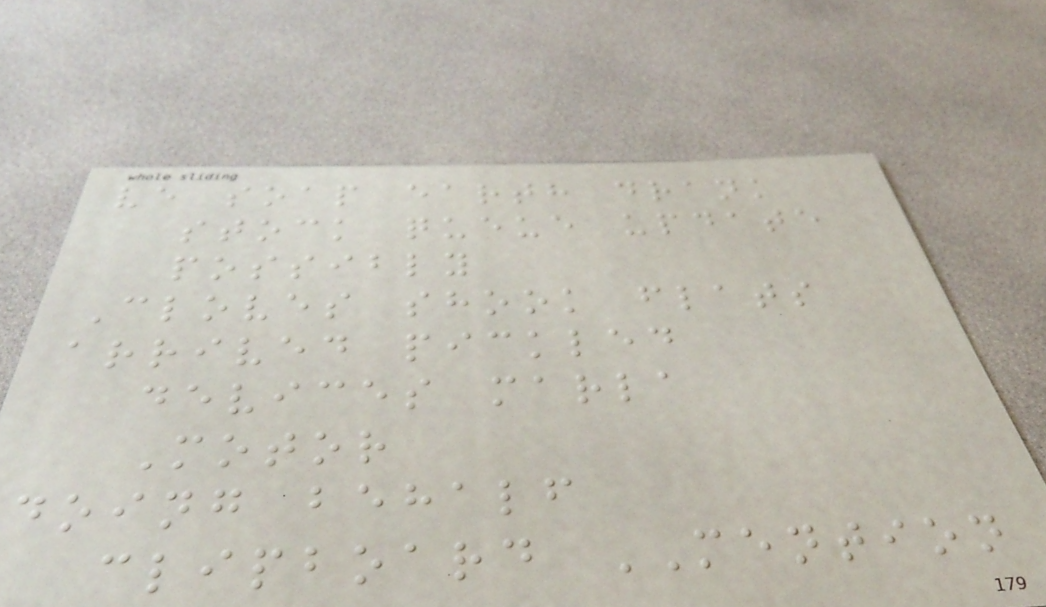ve soap earth drank
stock queue update
possibly
Cloves shook flats
arrived pickled
devices marla
Motor
doing behalf
clipboard MENTION
